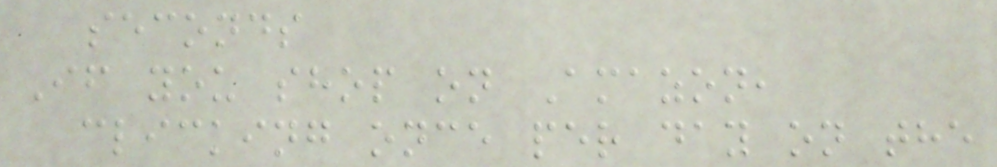seconds
If you shop on Amazon,
clicking once per day on the
